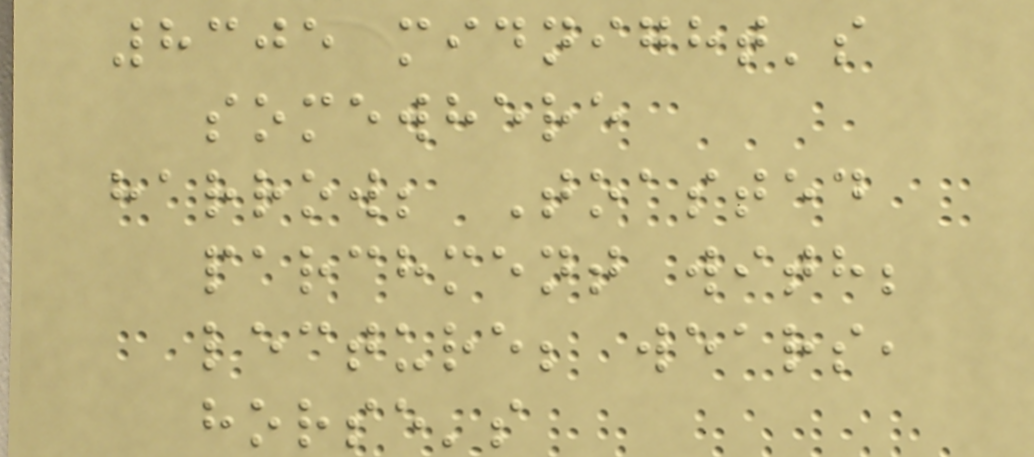8305 midnight's
somewhere
harrow; Toasted
parchment with;
lecture; wears,
horse's
